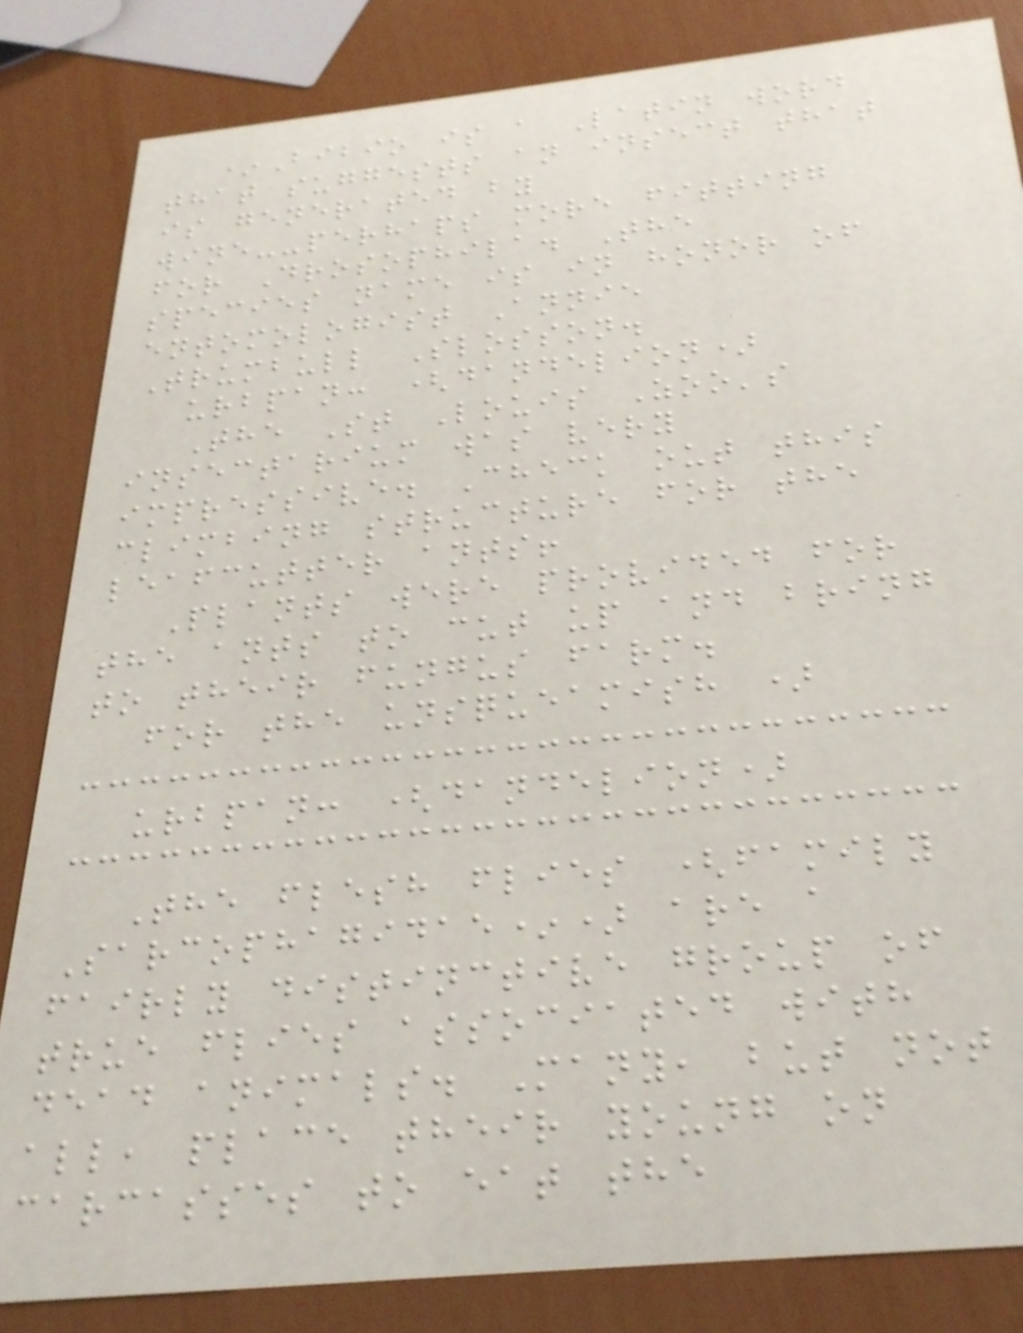*Bibio is a Latin word
that suggests an insect that
is generated by
wine--perhaps more fitting
for Drosophila. The
species name is in honor of
entomologist Annie
Trumbull Slosson.
urbpan: (dandelion)
The St Louis Zoo's
insectarium was very
impressive. Check out this
climbing structure for the
leafcutter ants!
Plants were provided for
the ants to cut up and bring
to their fungus farm.
for the unsqueamish )
urbpan: (dandelion)
The flesh flies (family
Sarcophagidae*) are a
fairly distinctive group of
true flies associated with
dead animals. Many, but not
all, place their young on
carcasses to eat the
